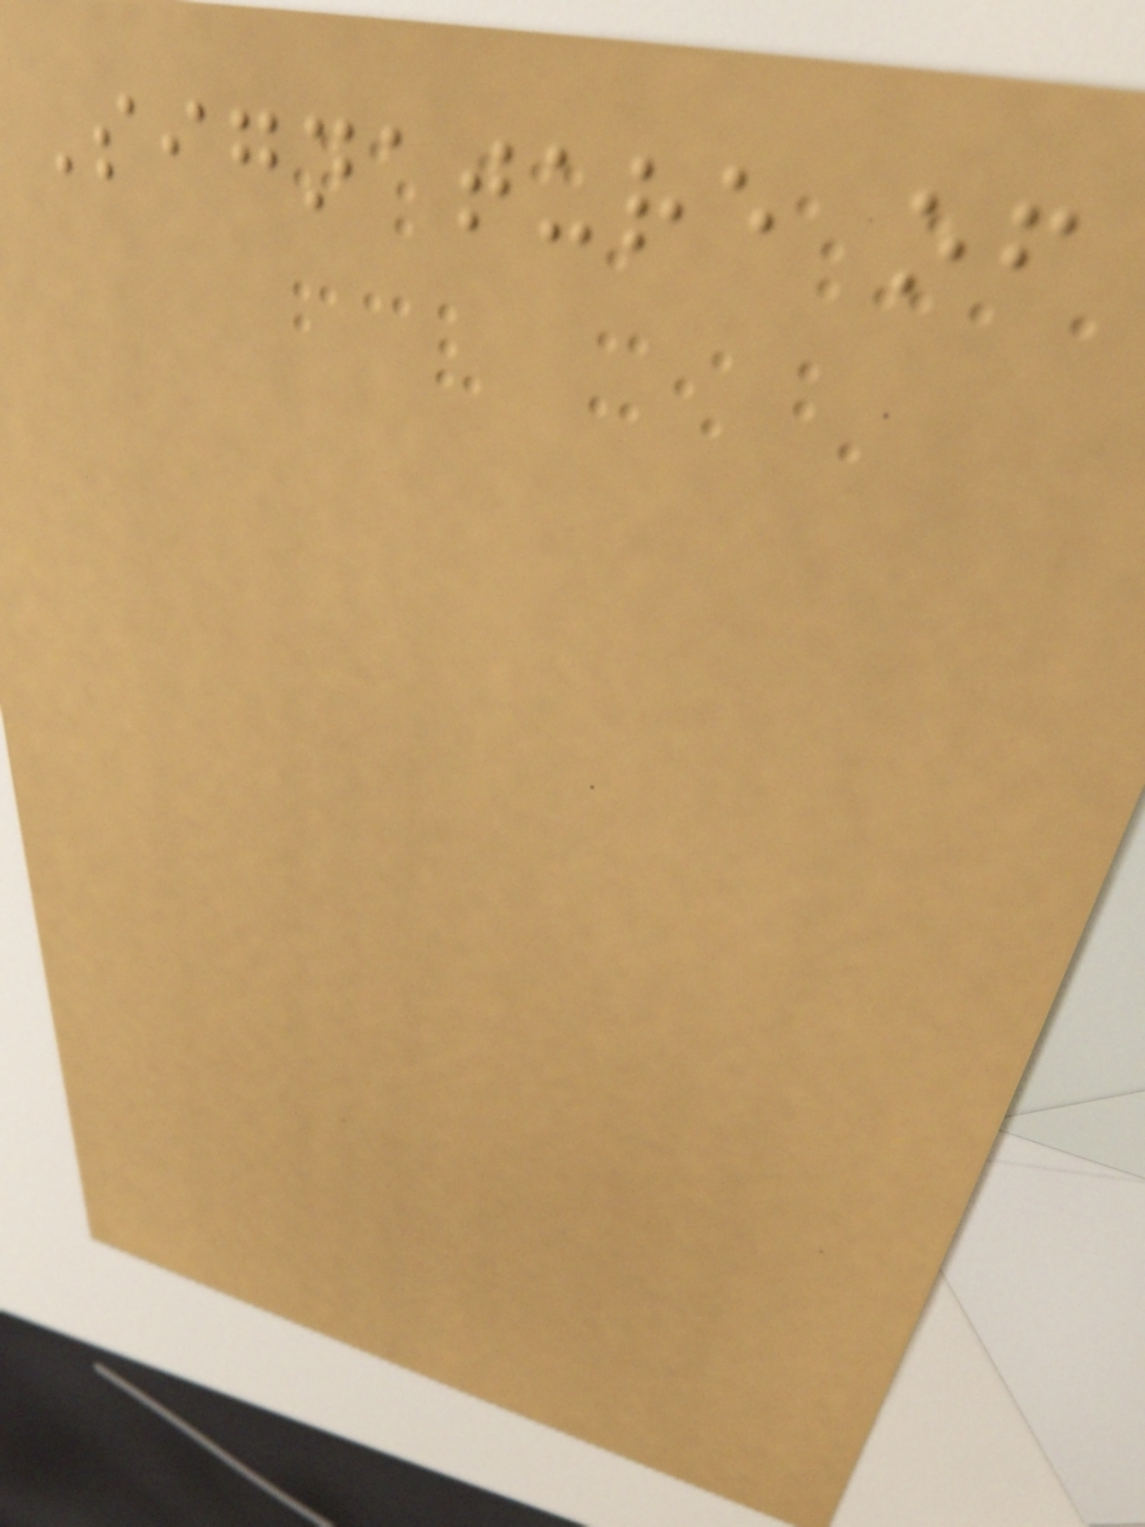Signature of
